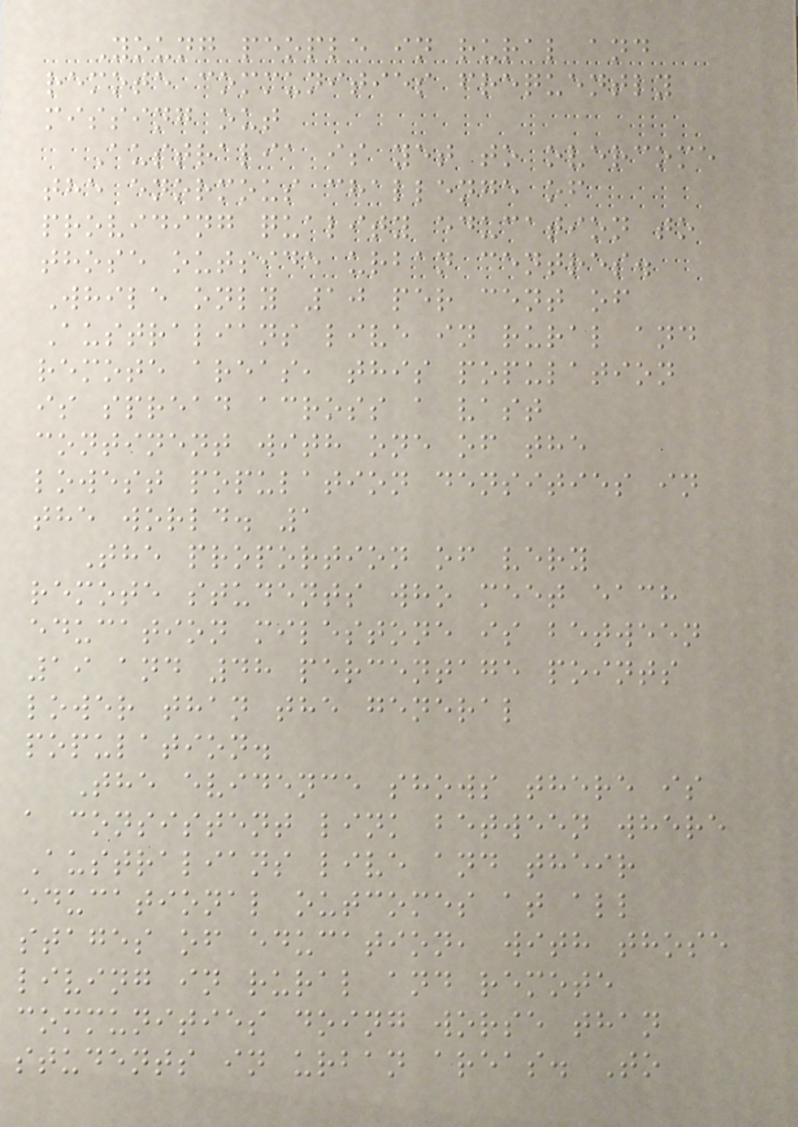Young people in rural and
remote communities frequently
missing out
Australia is yet to overcome
the enormous challenge of
providing quality education to
those outside urban centres.
While only 10 per cent of
Australians live in rural and
remote areas, this population
is spread across a vast
continent with one of the
lowest population densities in
the world. 1
The proportion of very
remote students who meet each
education milestone is between
19 and 48 percentage points
lower than the general
population.
The evidence shows there is
a consistent link between where
Australians live and their
educational outcomes at all
stages of education, with those
living in rural and remote
communities doing worse than
students in urban areas. To
